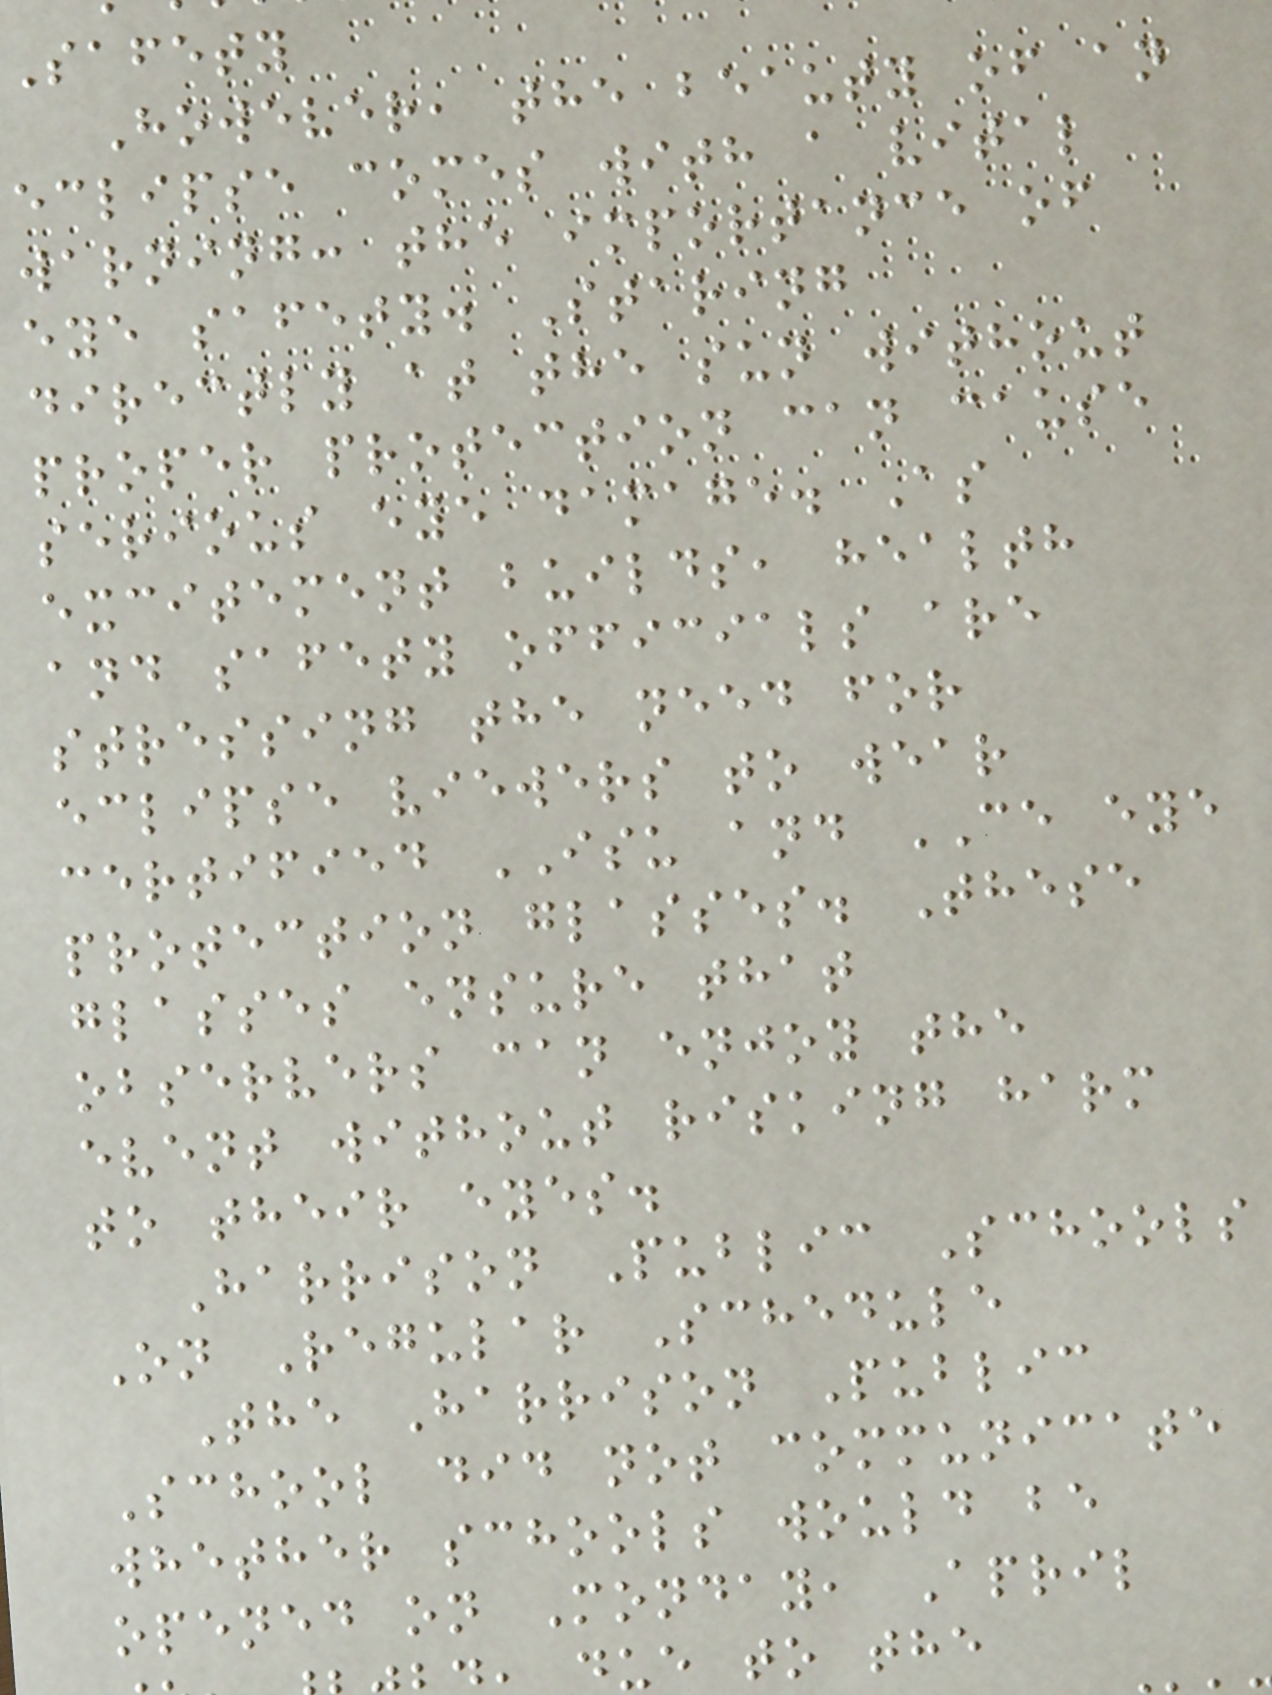Safety
However, the beauty of an
eclipse comes with a vital
warning: the importance of
eye safety. Staring
directly at the sun without
proper protection can cause
serious eye damage. As
excitement builds, health
and safety officials are
stressing the need for
eclipse viewers to wear
certified ISU and CE eye
protection glasses. These
glasses ensure that
observers can enjoy the
event without risking harm
to their eyes.
Harrison Public Schools
On Regular Schedule
The Harrison Public
School did not communicate
whether schools would be
opened on Monday, April
due to the
